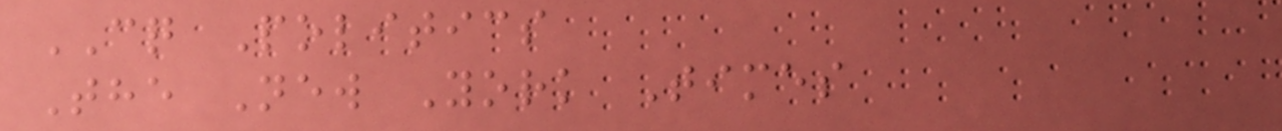CQ Politics
The New York Times
